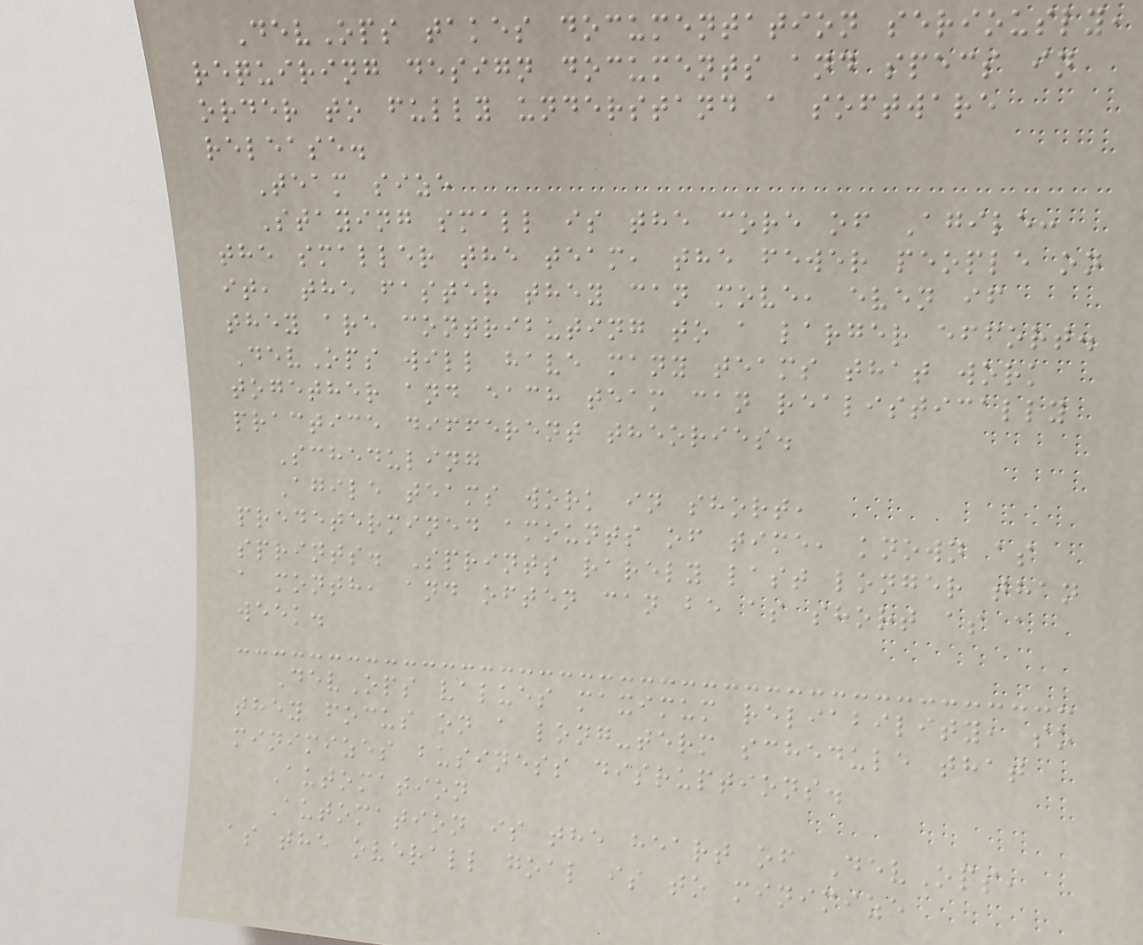DevOps takes documentation seriously,
requiring design documents and specs in
order to fully understand a software
release.
Team size
Staying small is the core of Agile:
the smaller the team, the fewer people on
it, the faster they can move, even if
they are contributing to a larger effort.
DevOps will have many teams that work
together and each team can realistically
practice different theories.
Scheduling
Agile teams work in short,
predetermined amounts of time, known as
sprints. Sprints rarely last longer than
a month, and often can be as short as a
week.
DevOps values maximum reliability, so
they focus on a long-term schedule that
minimizes business disruptions.
Automation
Automation is the heart of DevOps,
as the overall goal is to minimize
